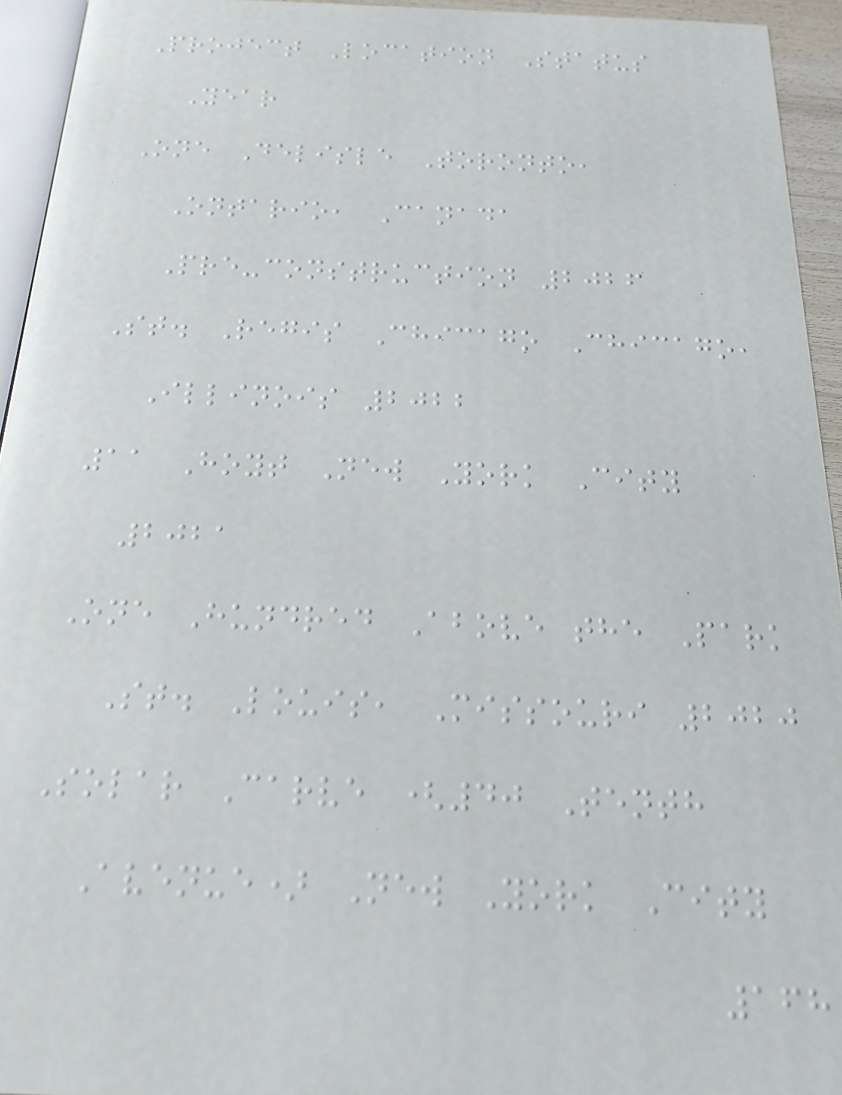Project Location Status
Year
One Delisle Toronto,
Ontario, Canada
Pre-construction 2026
St. Regis Chicago Chicago,
Illinois 2022
11 Hoyt New York City
2021
One Hundred Above the Park
St. Louis, Missouri 2020
Solar Carve (40 Tenth
Avenue) New York City
168
